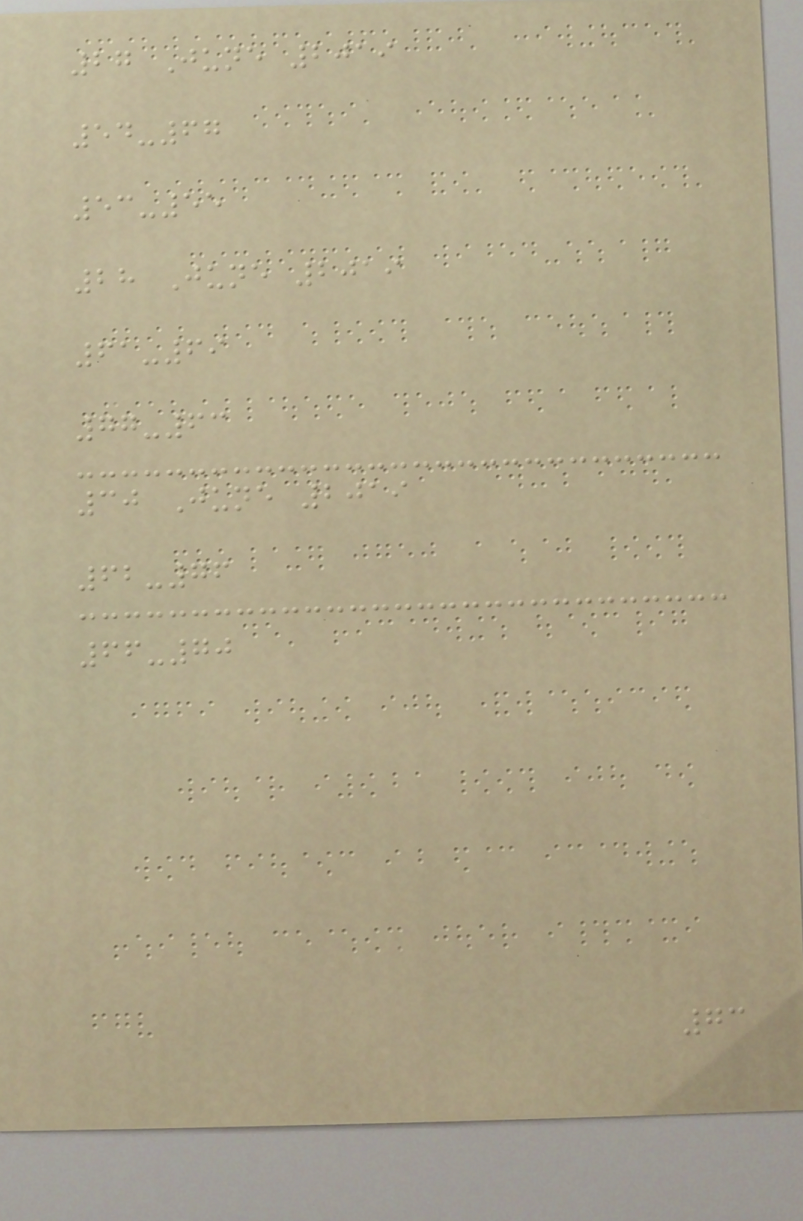27 June 2019
54-67
53-55
28 June 2019
61-69
77-63
30 June 2019
62-76
66-70
73
